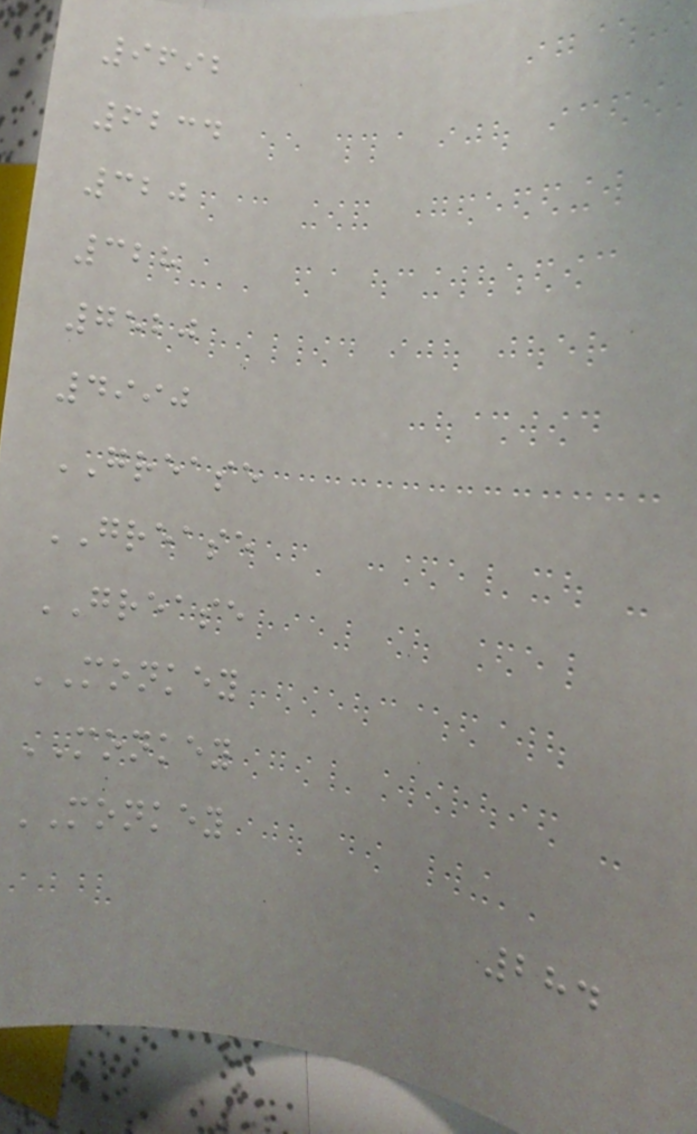9692
6234
320
328
7520
4990
GREASE
GREASE
GREASE
MONKEY
MONKEY
MONKEY
284
